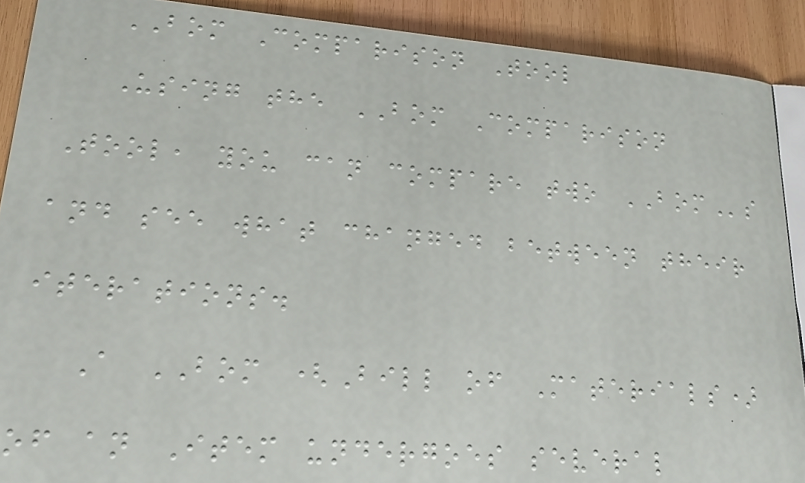BOM Comparison Tool
Using the BOM Comparison
Tool, you can compare two BOMs
and see what changed between their
iterations.
A BOM (Bill of Materials)
of an Item undergoes several
